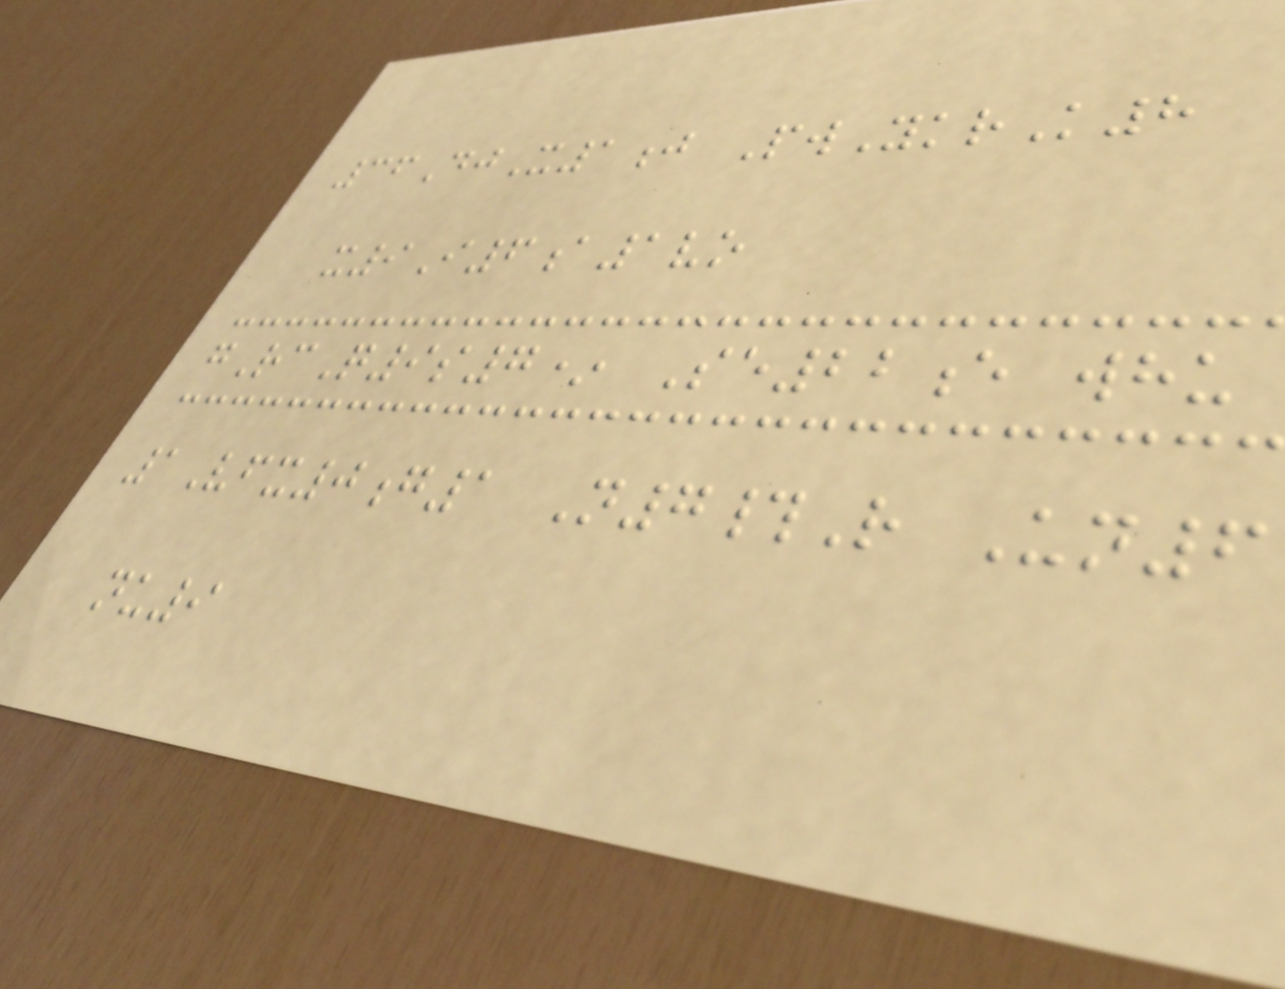36DjX1j PwYkrK8
x9I6a1vo
gRcQ9s7* Se22e whu
1Vfx0g1 N7#R Un6
nu9
